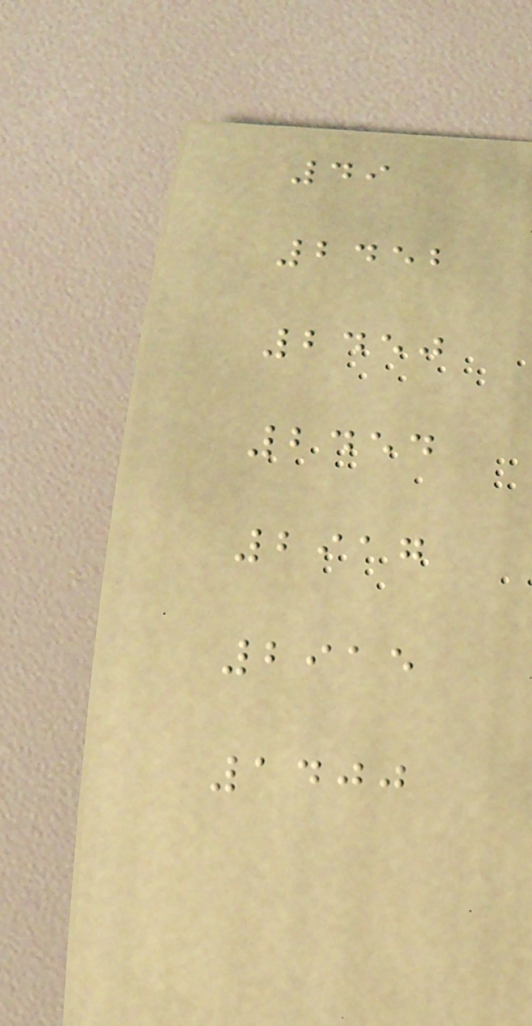49
2452
2450
2454
2917
2915
1400
